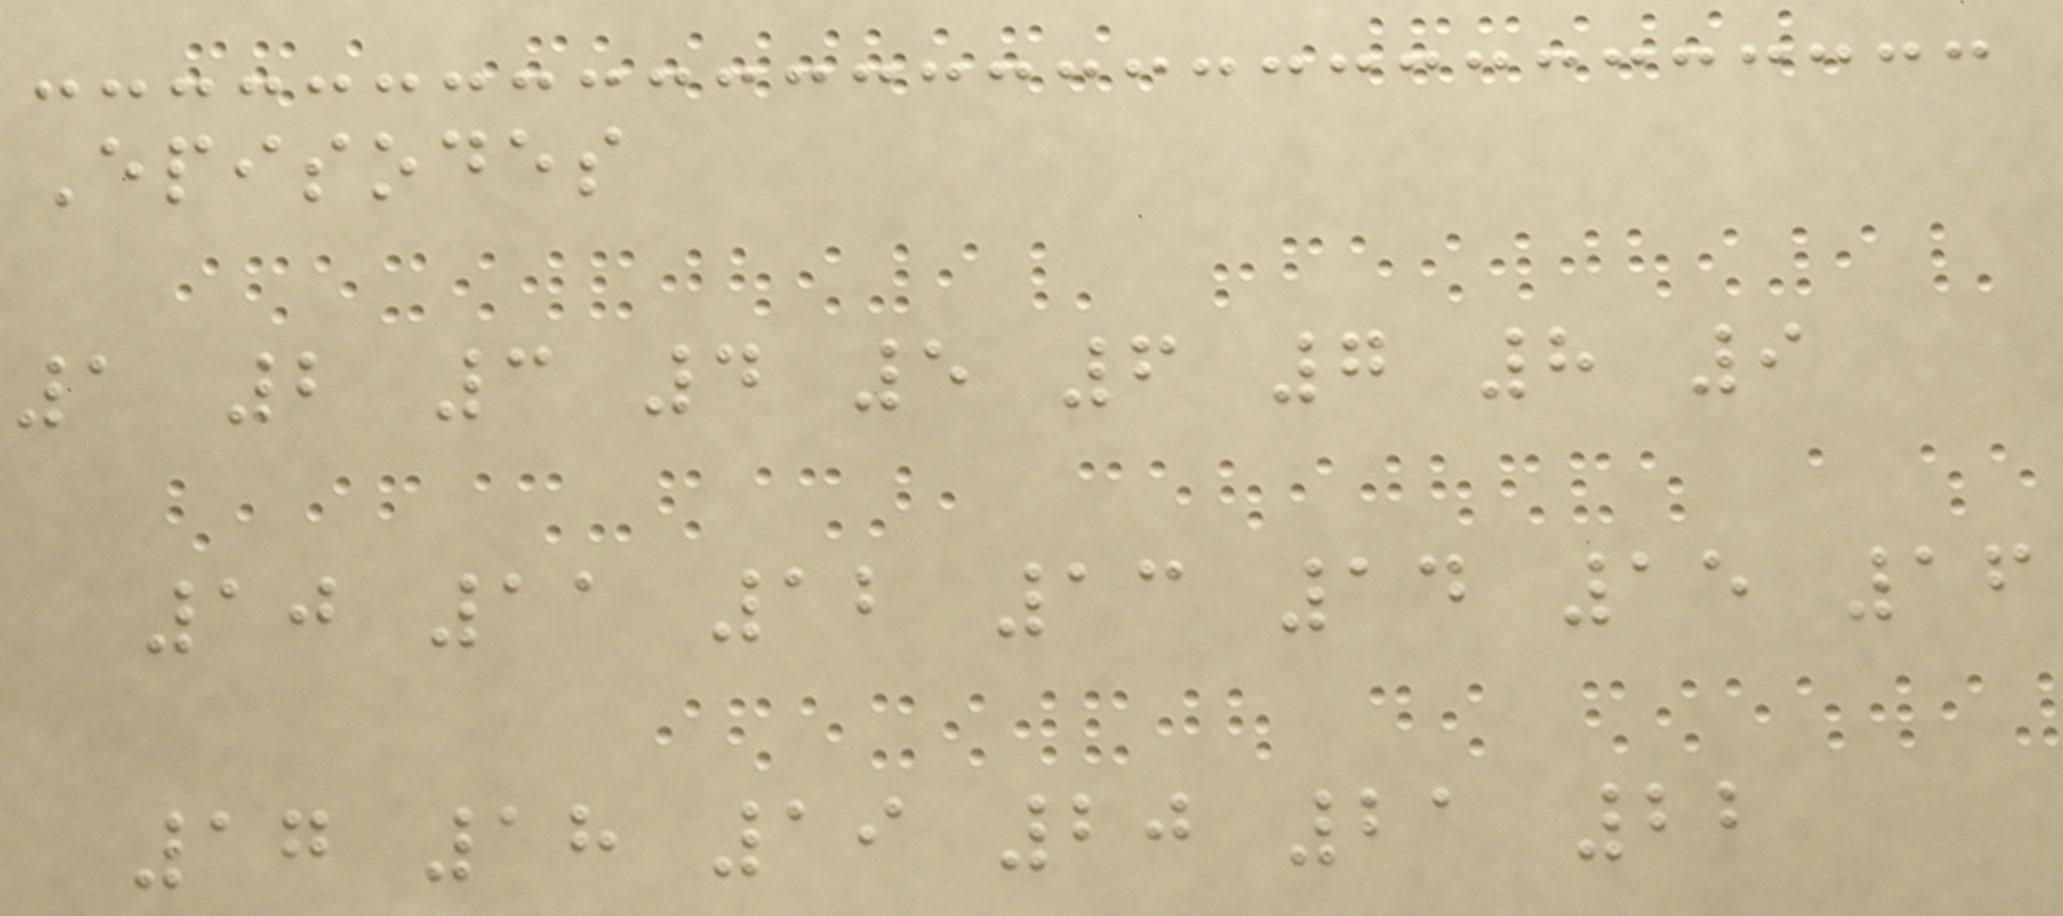Episodes
1 2 3 4 5 6 7 8 9
10 11 12 13 14 15 16
17 18 19 20 21 22
